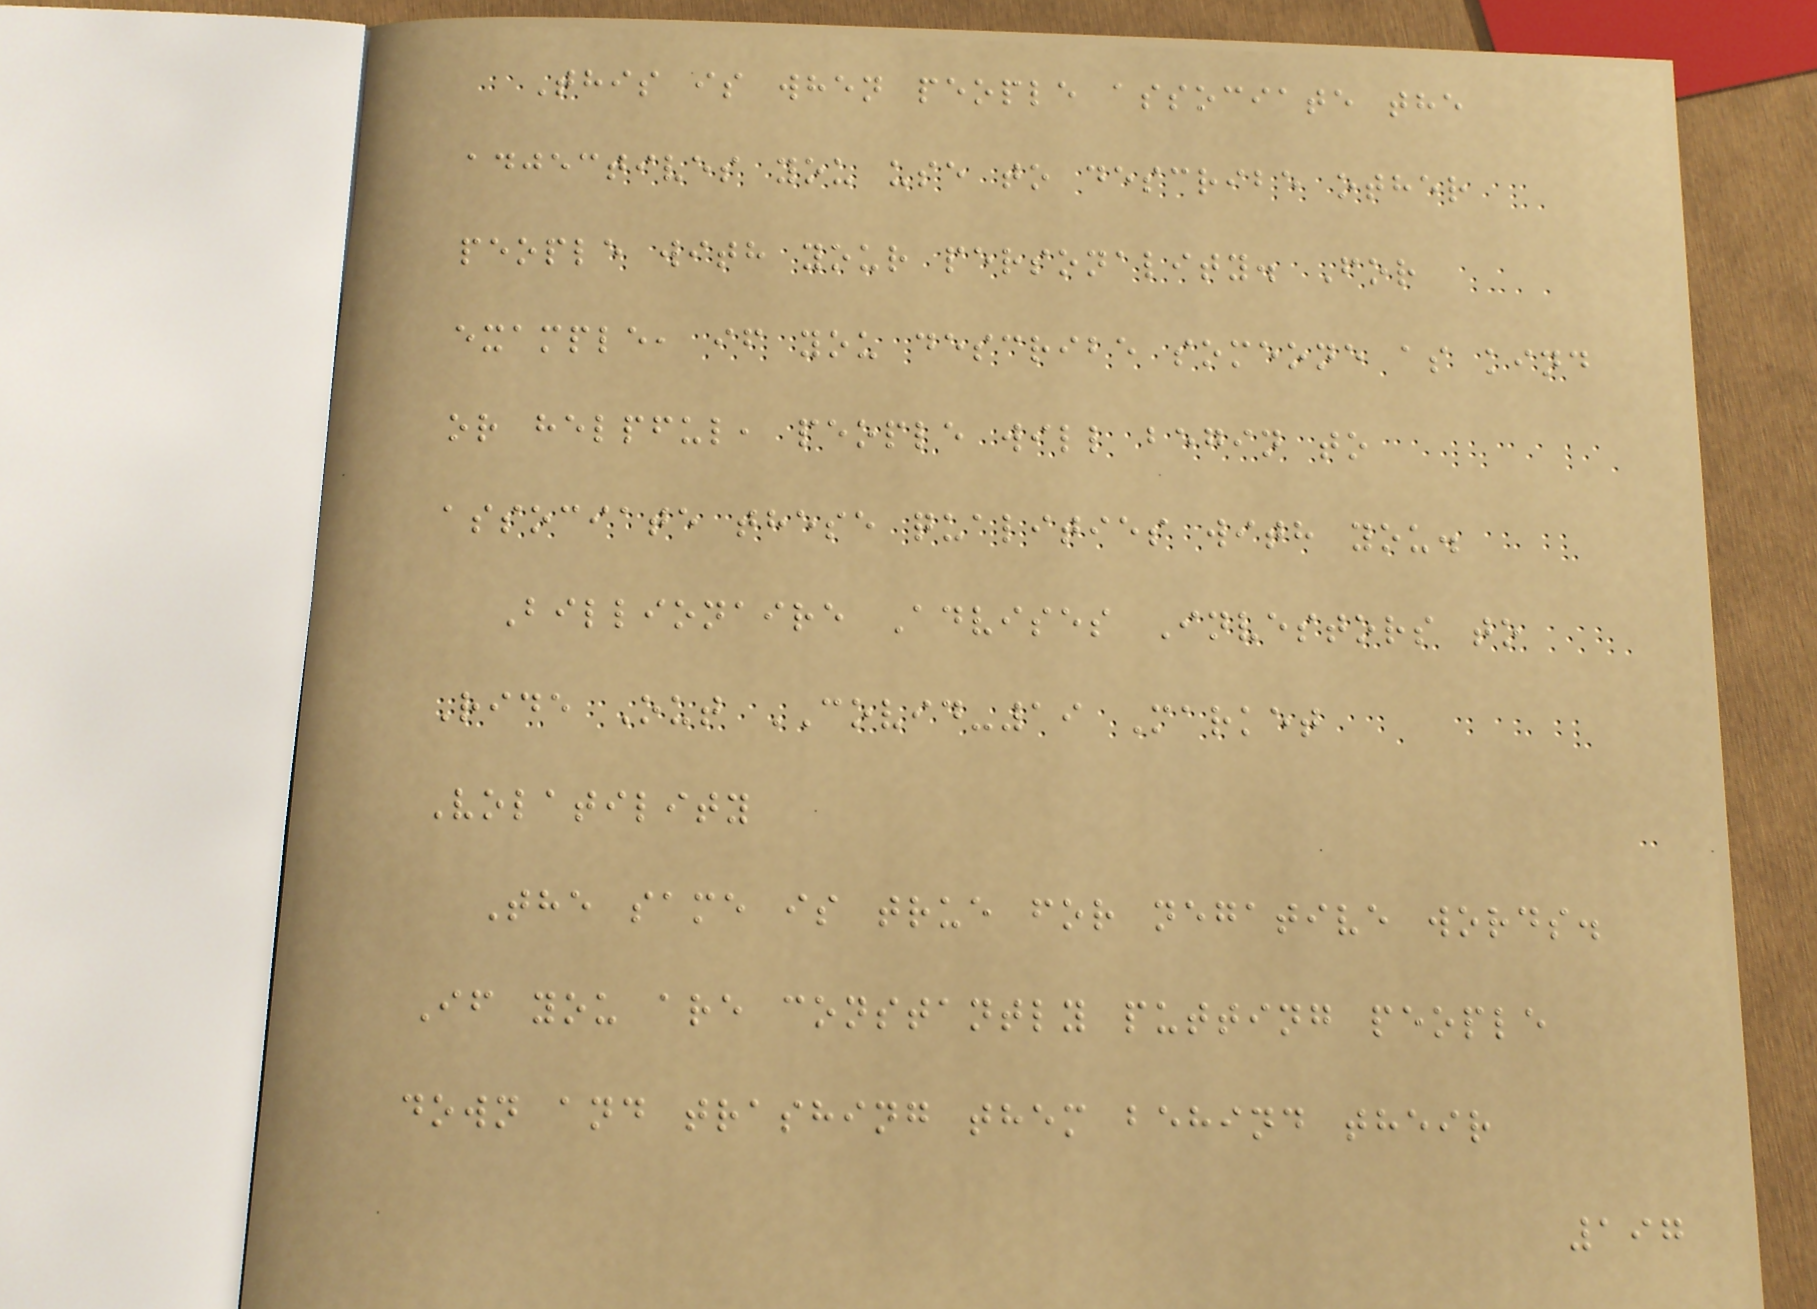This is when people associate the
adjectives you use to describe other
people with your personality. For
example, if you describe someone as kind
or helpful, people will begin to
associate these qualities with you.
Billionaire Advises Investors to
Ride Out COVID-19 Market
Volatility
The same is true for negative words.
If you are constantly putting people
down and trashing them behind their
197
